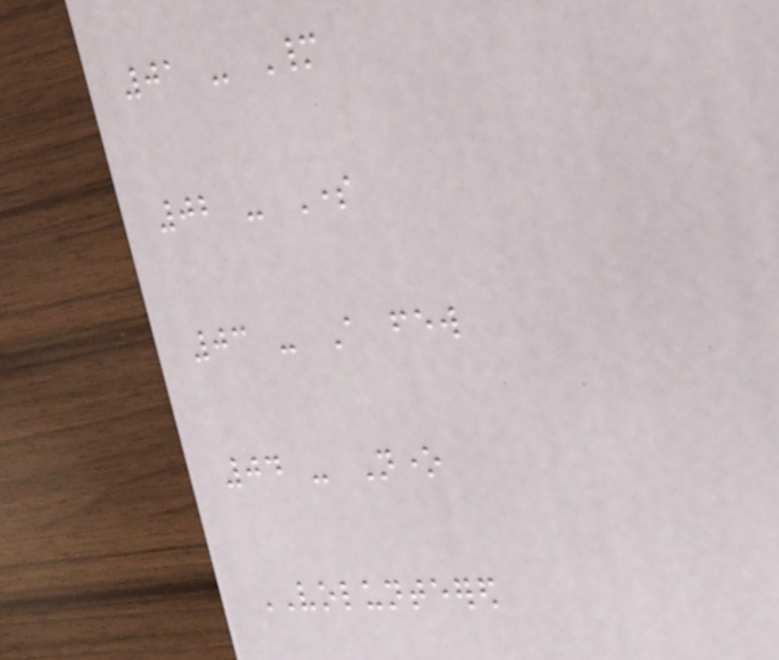01 - Many
02 - Some
03 - A few
04 - None
VOLUNTEERED
